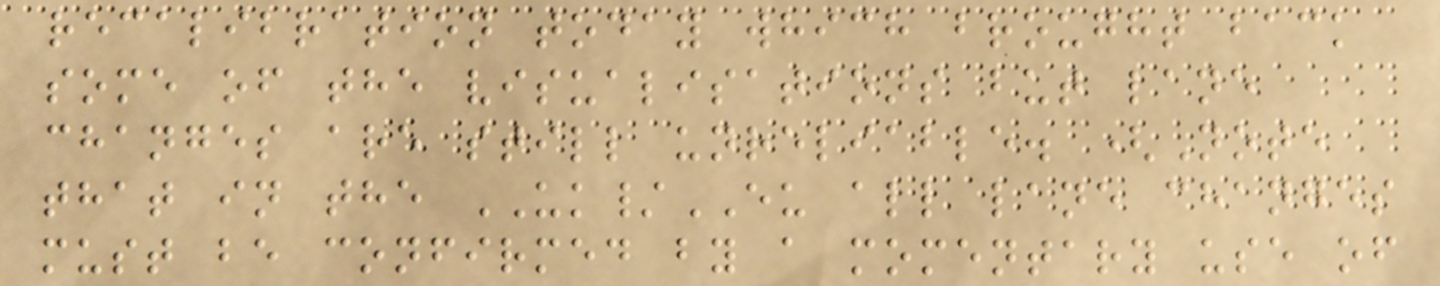recalibration today which brought back
some of the visualisations but lane
changes are still unreliable. (Note
that in the UK/EU all lane changes
must be confirmed by a momentary use of
